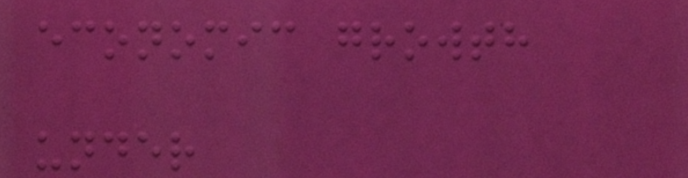economic growth
under
